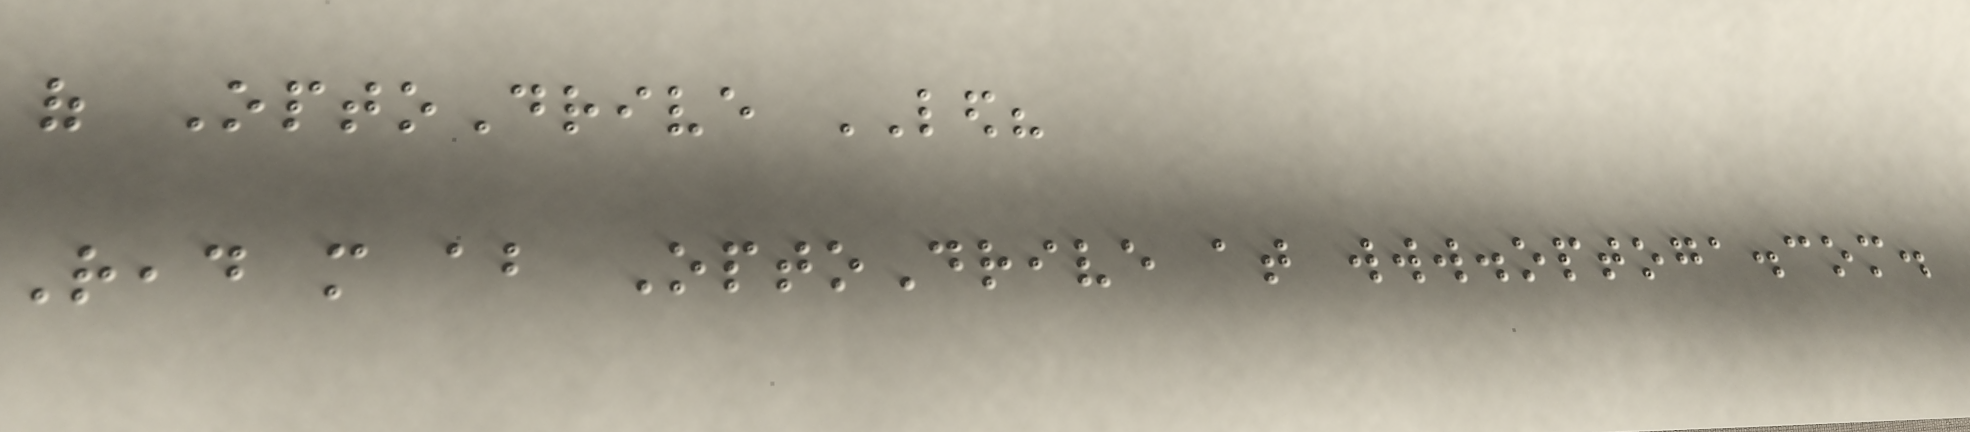of OptoDrive LED?
Read more about OptoDrive at www.optoga.com.
